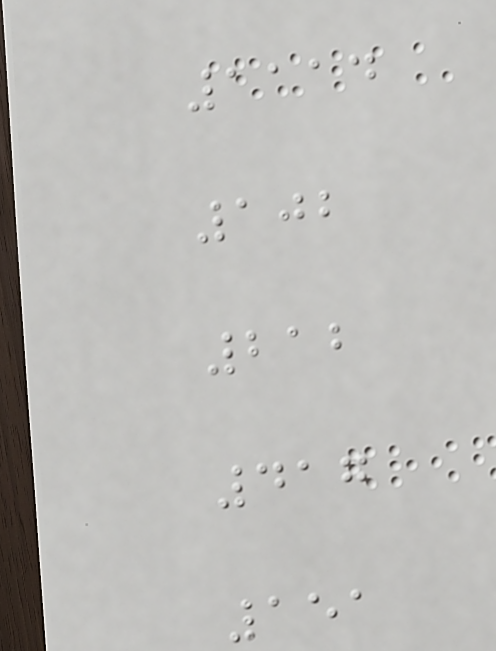1114
102
212
417
151
